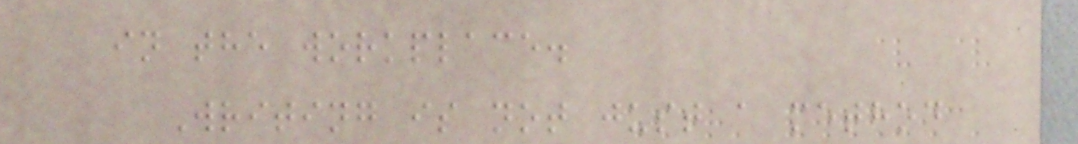in the workplace.
Writing is not just a method
